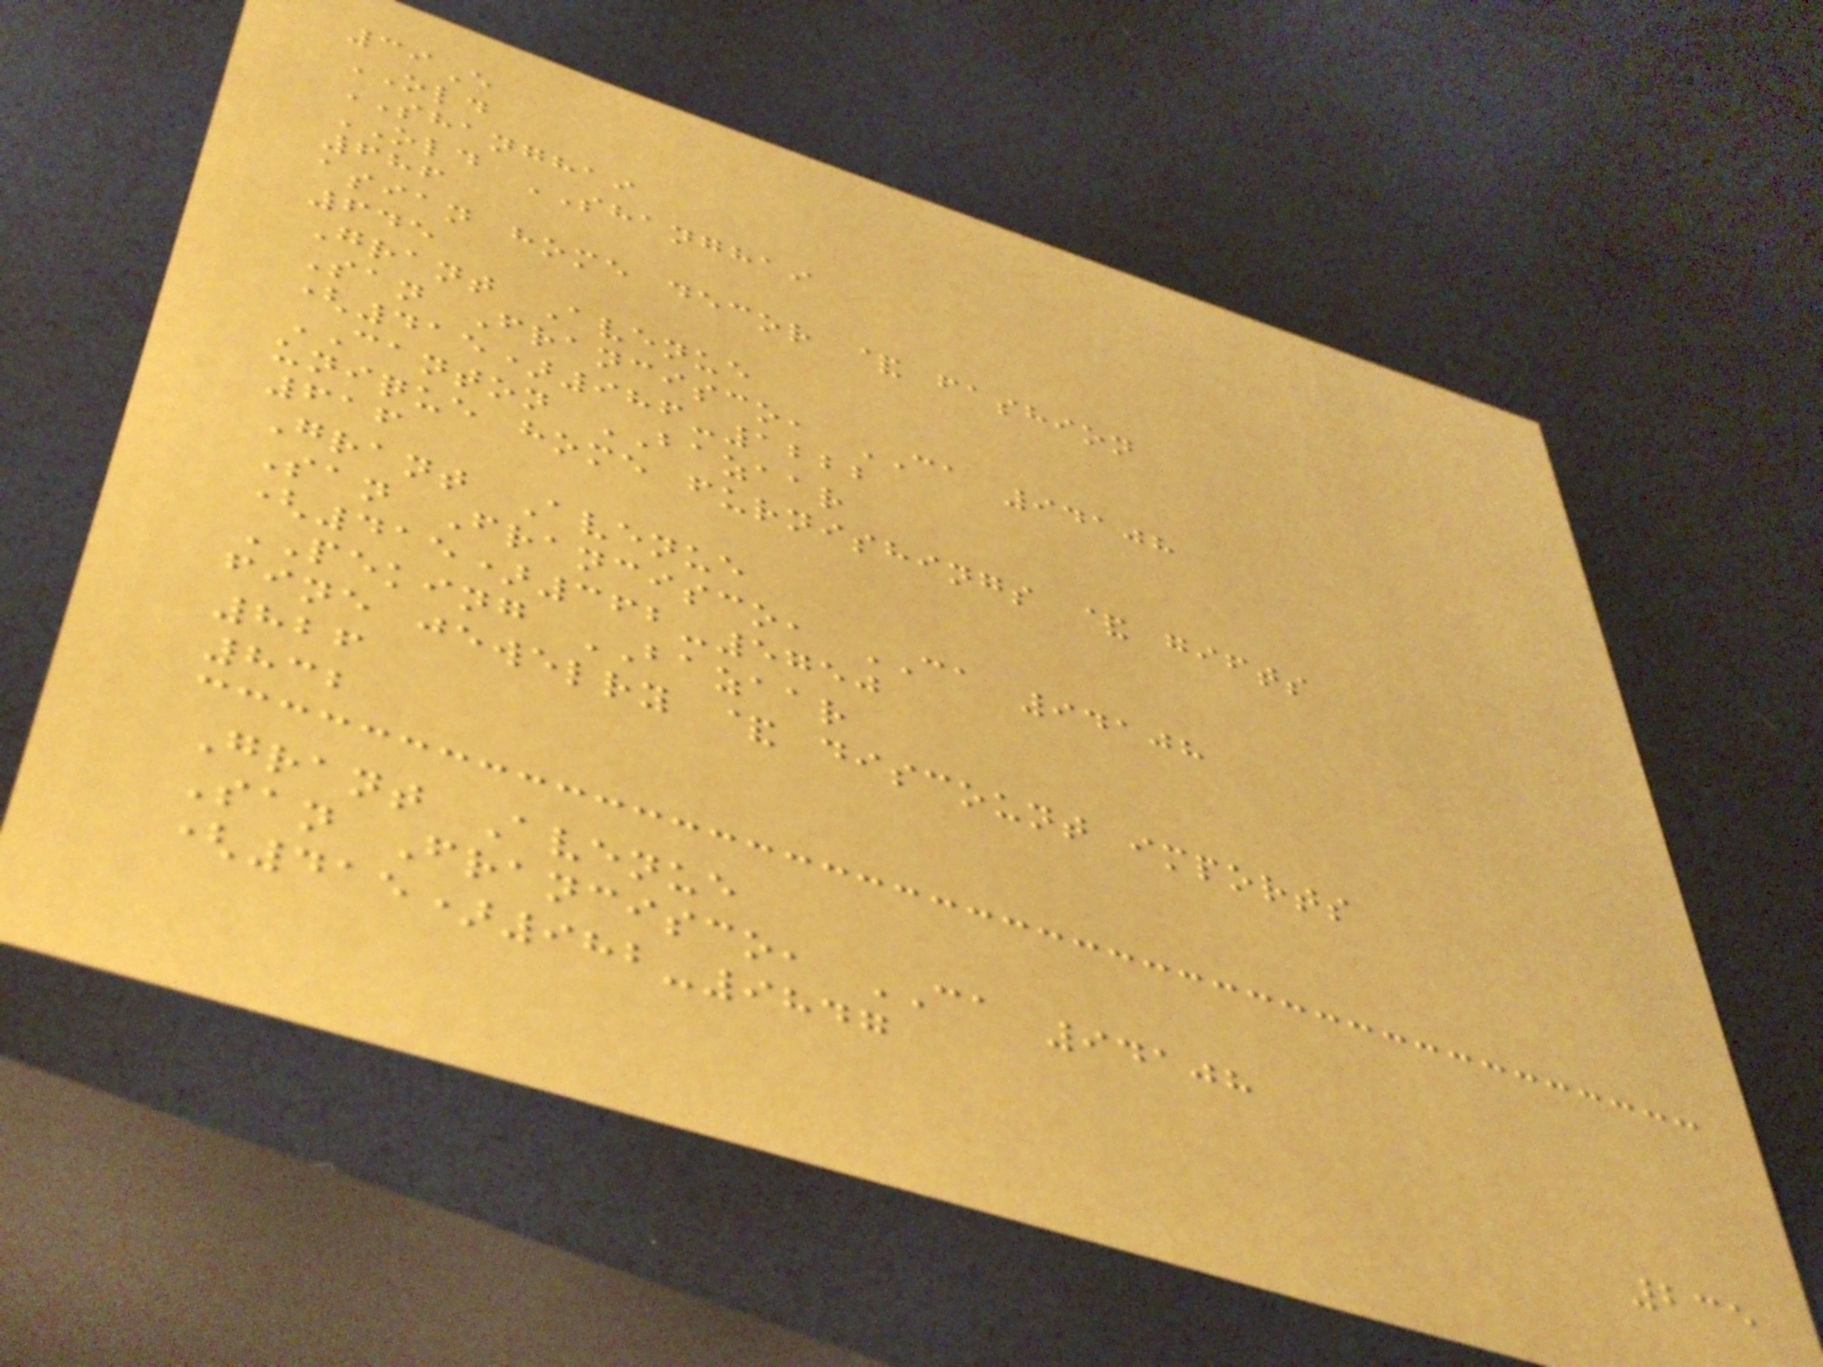39E
OLD
SHANGHAI
OLD SHANGHAI
686
asian home decor & fashion
645
Grant Avenue
San Francisco, CA 94108
(415)986-1222
CANTON BAZAAR
unique home furnishings & gifts
616
Grant Avenue
San Francisco, CA 94108
(415)362-5750
PEKING BAZAAR
fine jewelry & discount imports
826
832
Grant Avenue
San Francisco, CA 94108
(415)982-9847
235
